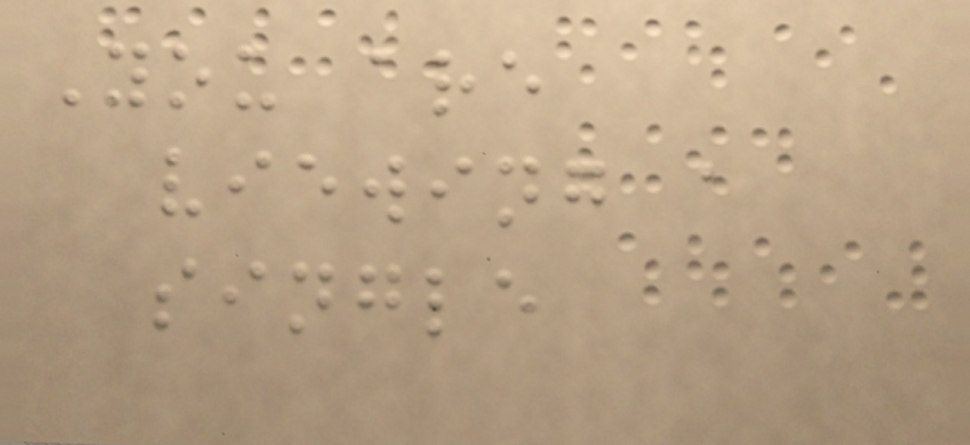You are
viewing a
single
